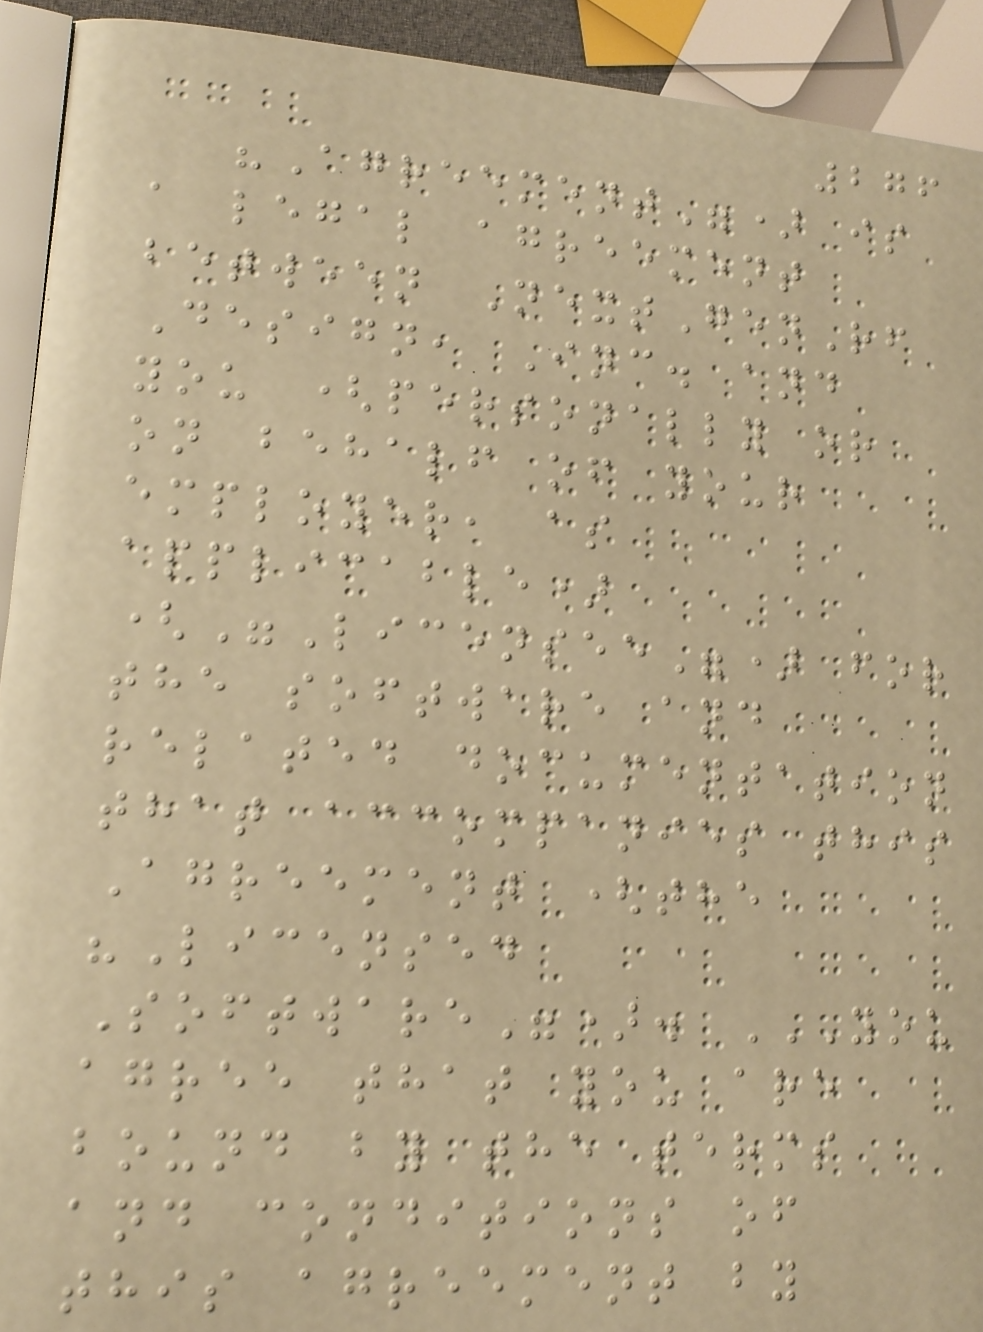276
"Agreement") is
a legal agreement
between NextGenRf
Design, Inc. and
you (personally or
on behalf of your
employer, as
applicable)
("Licensee") for
the software and
related documentation
that accompanies this
Agreement (the
"Licensed
Software"). YOU
AGREE THAT YOU ARE
BOUND BY THE TERMS
AND CONDITIONS OF
THIS AGREEMENT BY
